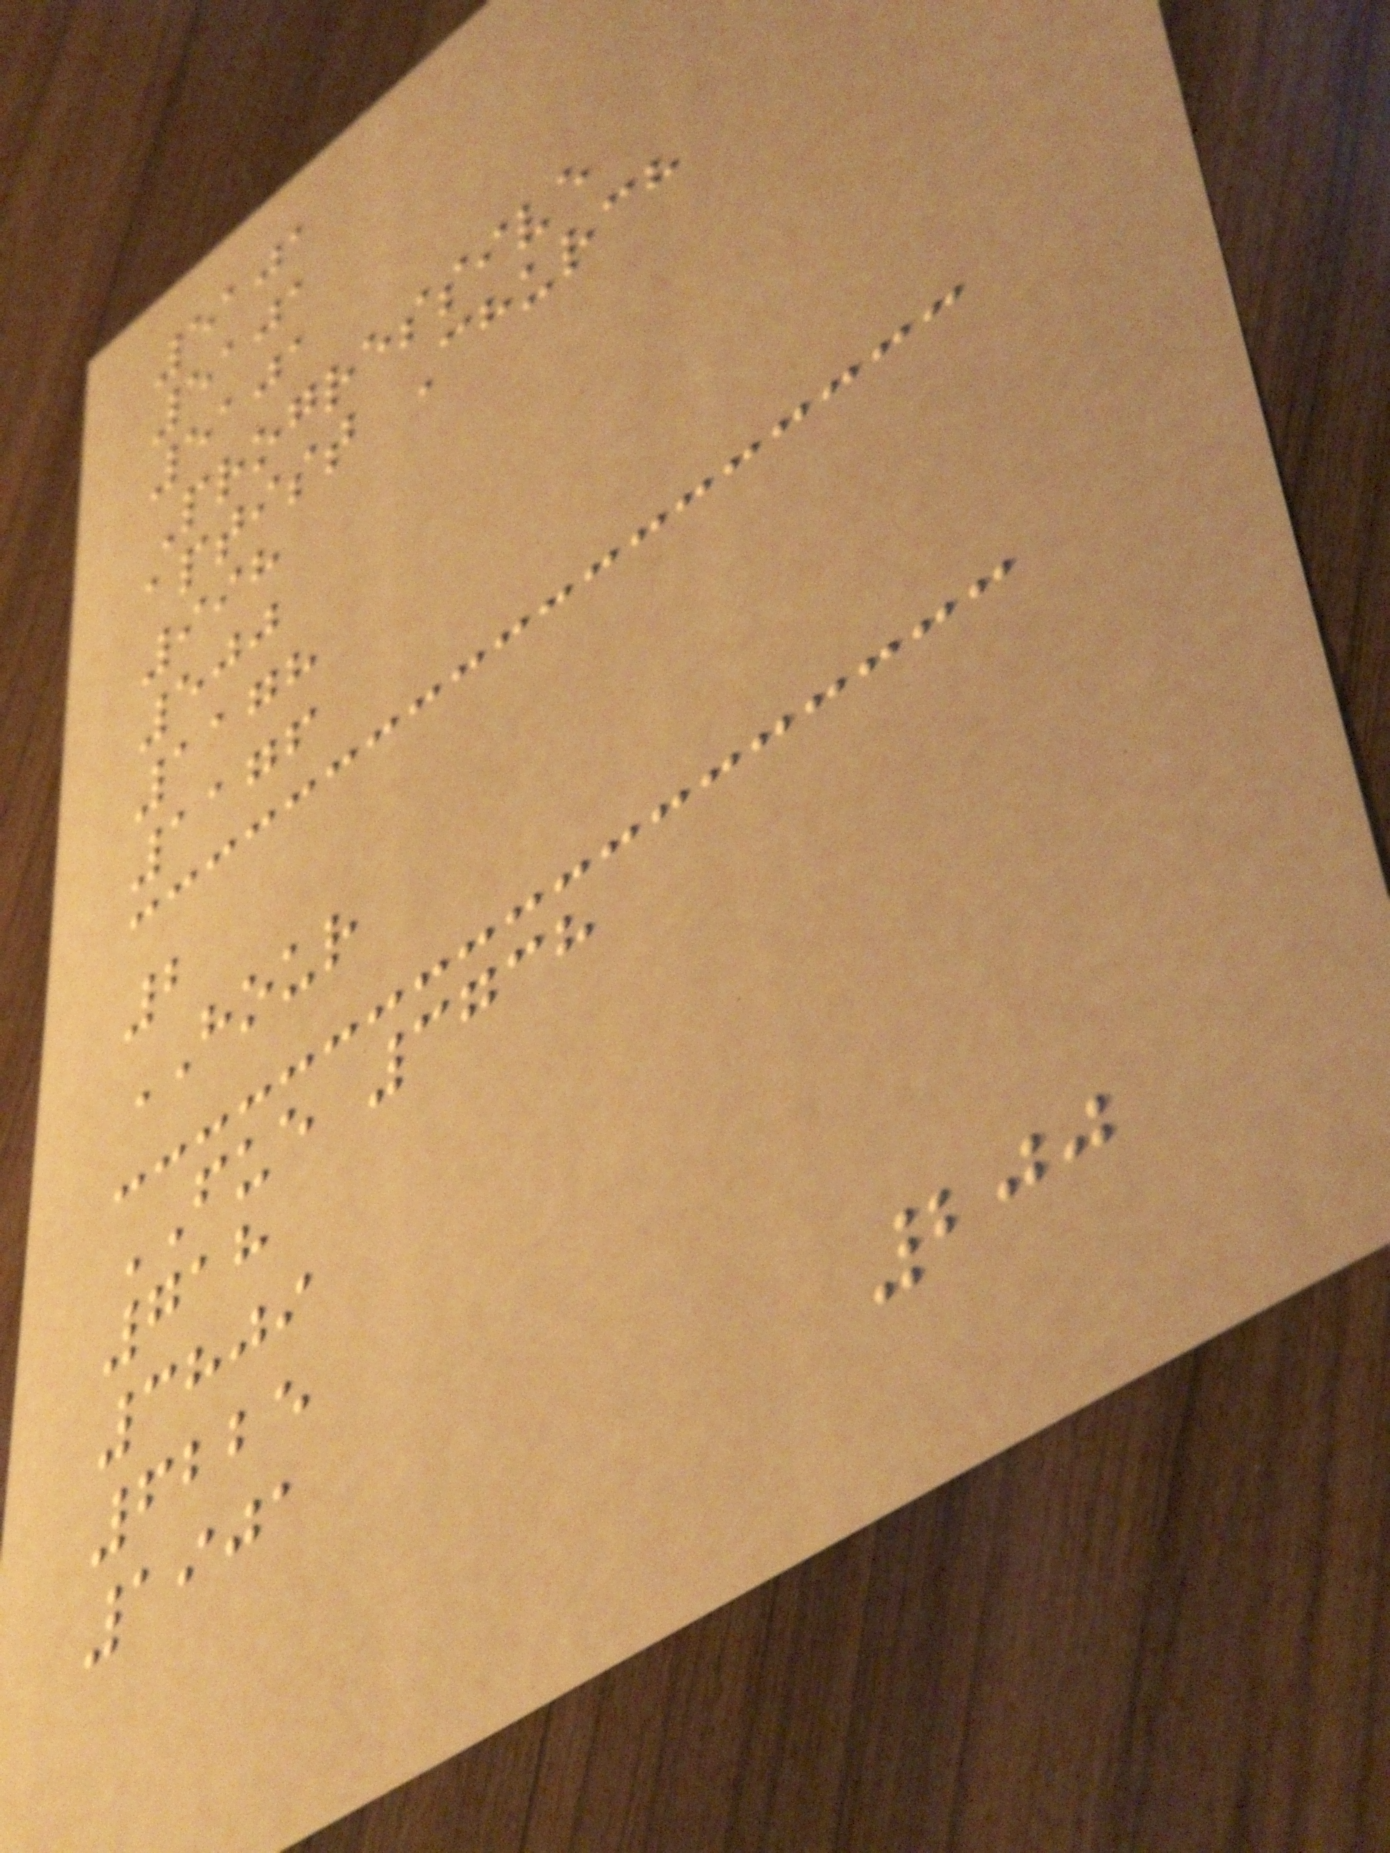5101
5101
5101
Progressive
aptist Church
998
500
1178
1176
2
HOUR
FUE 3738
718
3809
6225
1901
200
